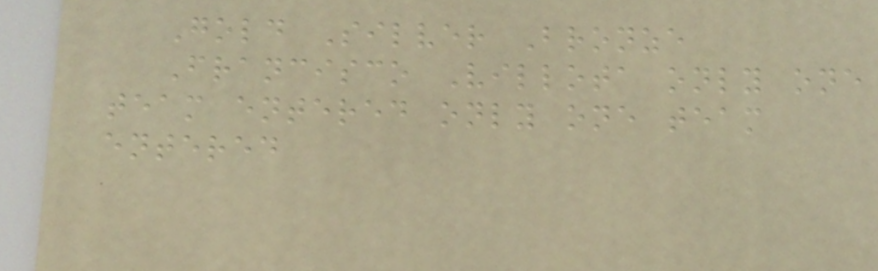Gold Silver Bronze
Francisco Villota only one
team entered only one team
entered
